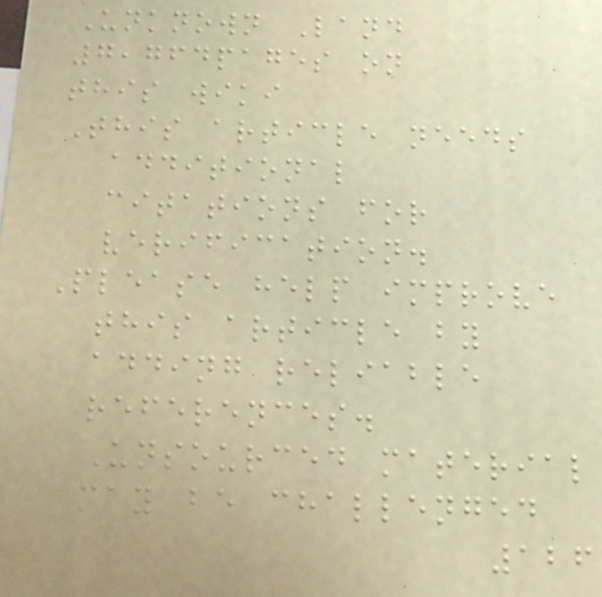Unknown Land
7,764pages on
this wiki
This article needs
additional
citations for
verification.
Please help improve
this article by
adding reliable
references.
Unsourced material
may be challenged
126
